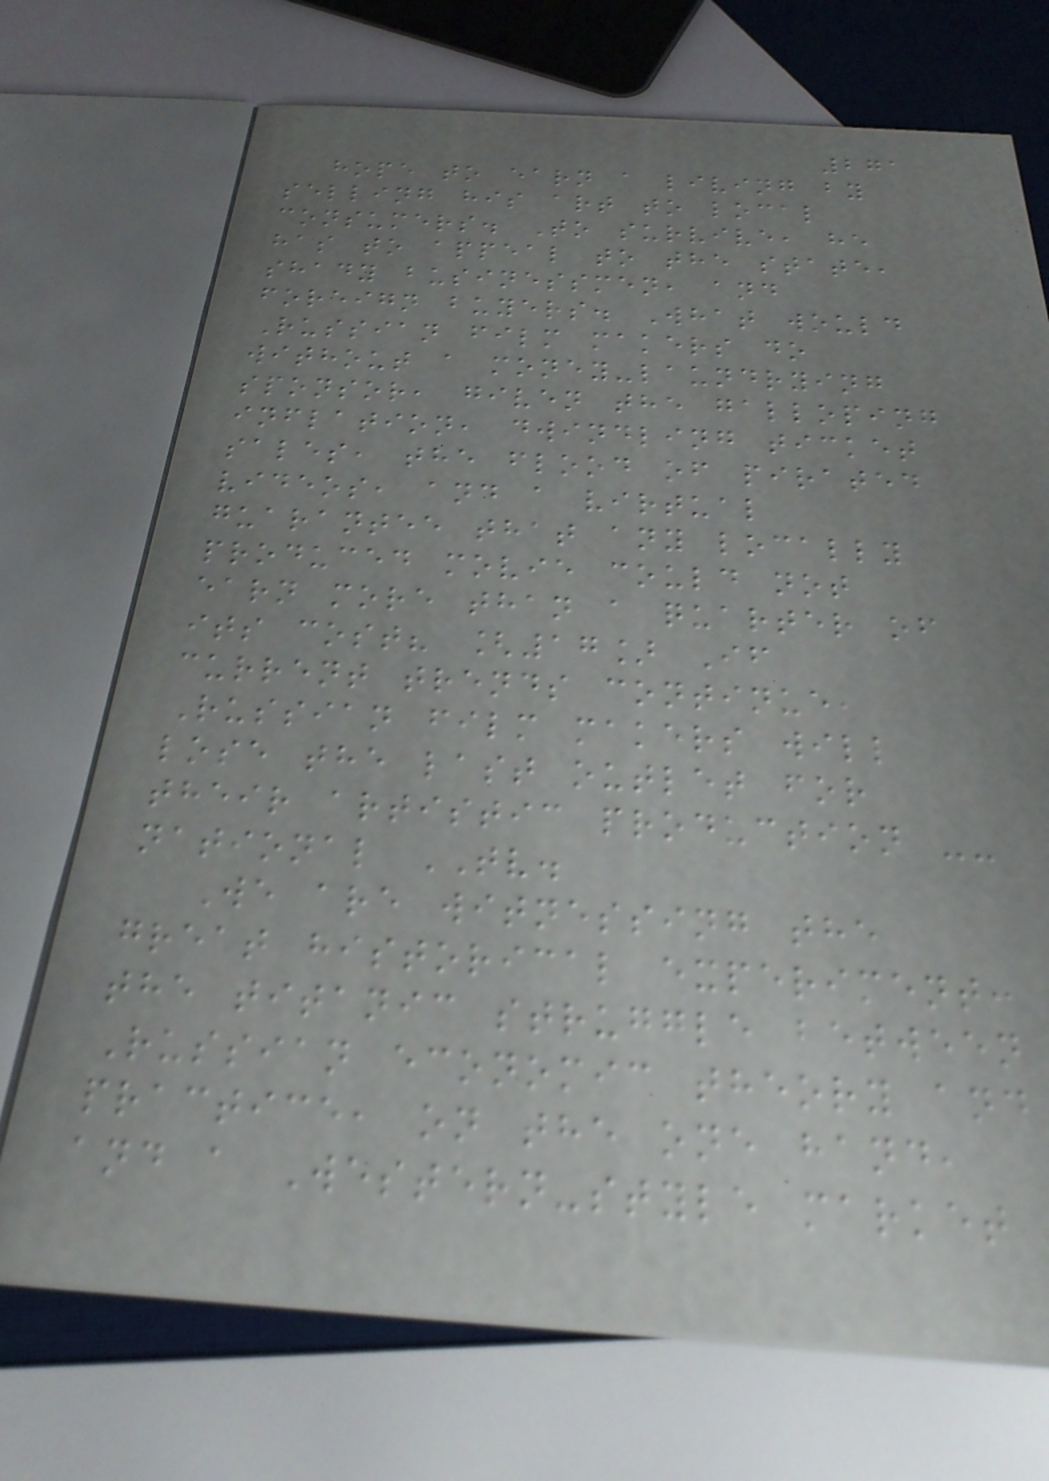271
hope to earn a living by
selling his art to local
consumers. To survive, he
has to appeal to the state,
shady businessmen, and
foreign buyers. What would
Russian film makers do
without a money-laundrying
sponsor, given the galloping
inflation, dwindling ticket
sales, the flood of pirated
videos, and a virtual
guarantee that any locally
produced movie could not
earn more than a quarter of
its cost? [17] If
current trends continue,
Russian film makers will
lose the last outlet for
their artistic production --
national TV.
We are witnessing the
great historical experiment:
the titanic struggle between
Russian economic theory and
practice, on the one hand,
and a Western-style market
